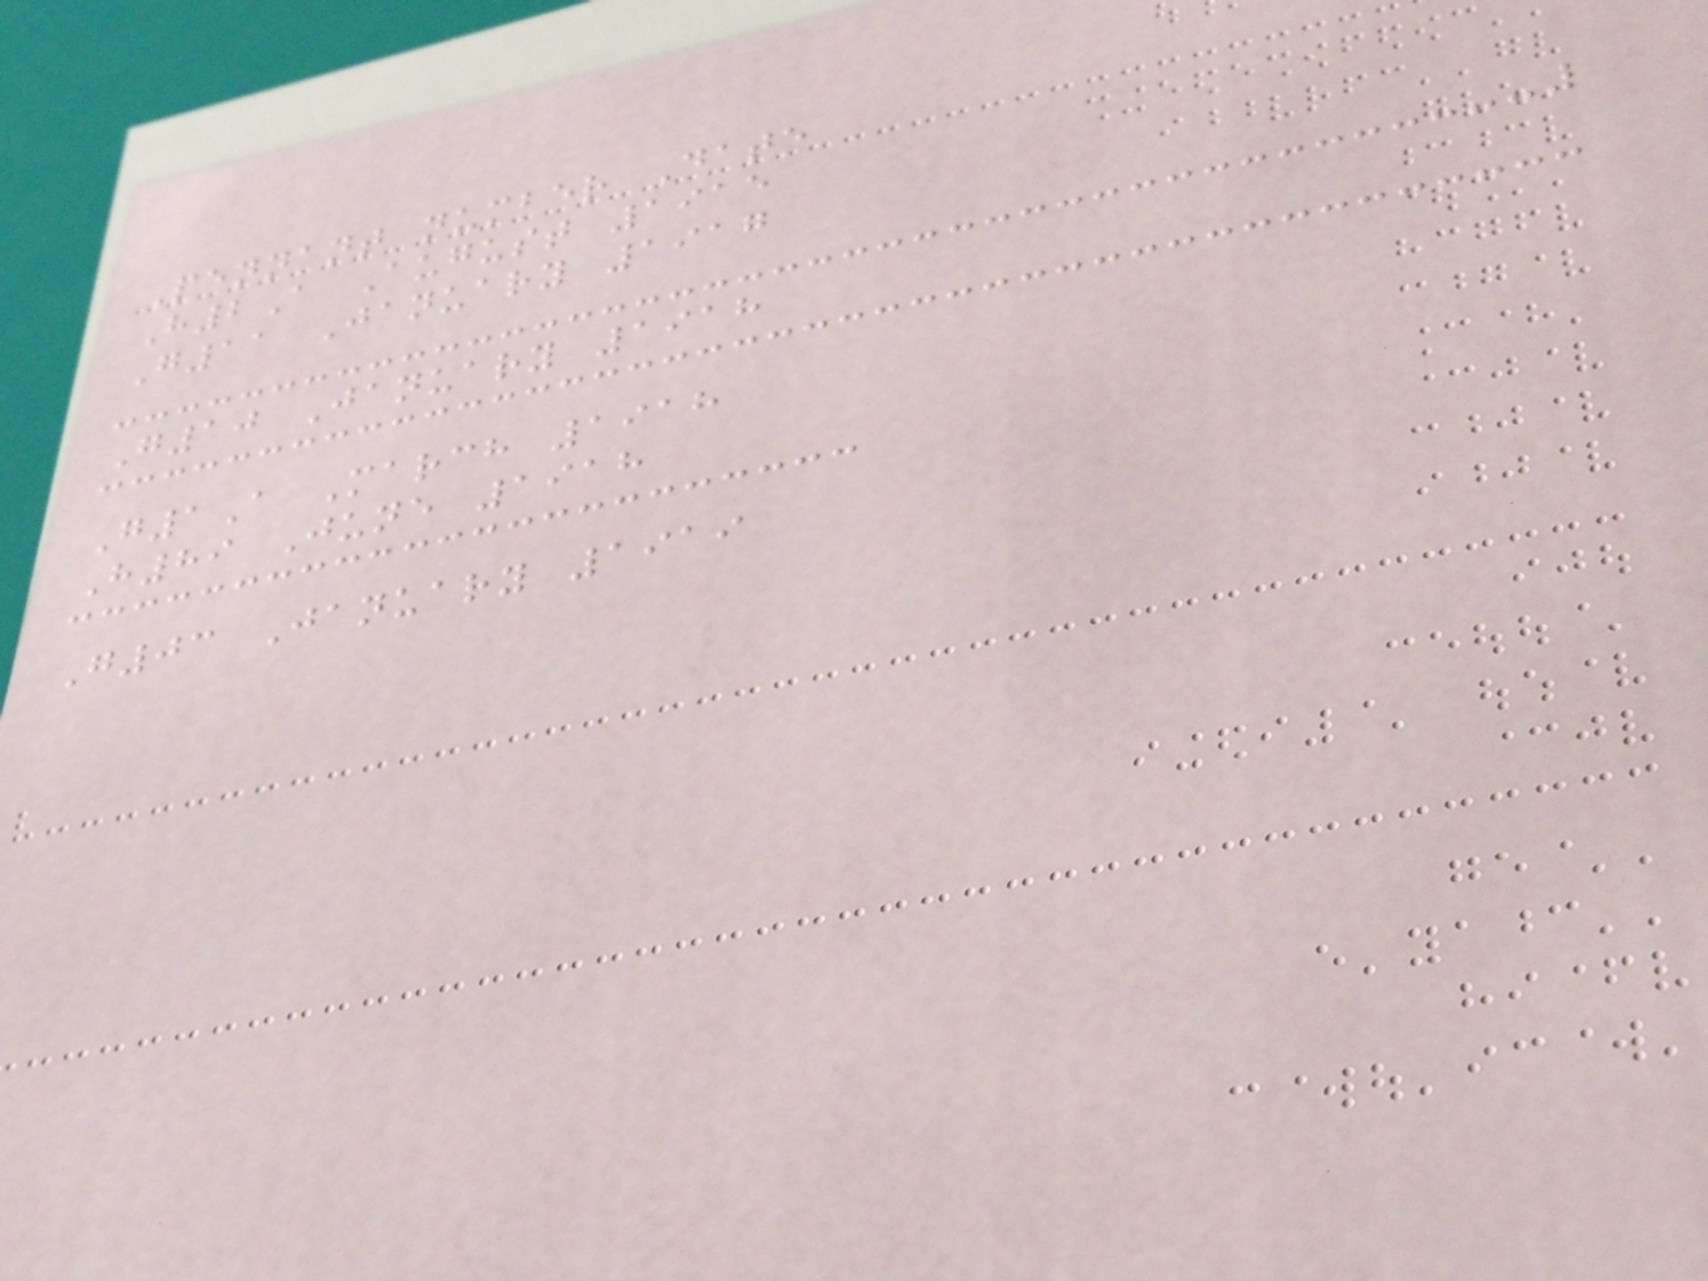Pennant number Date
H2A August 1915
G11 January 1917
G10 January 1918
G1A March 1918
H89 June 1918
G03 January 1919
